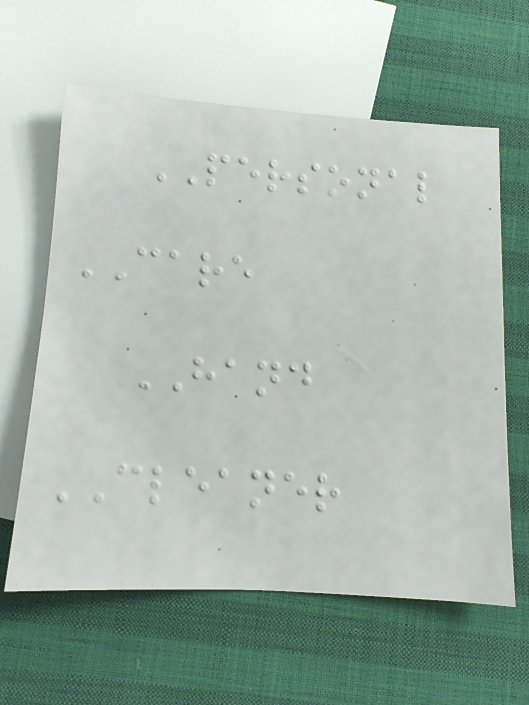PERSONAL
CARE
HAND
CLEANER
